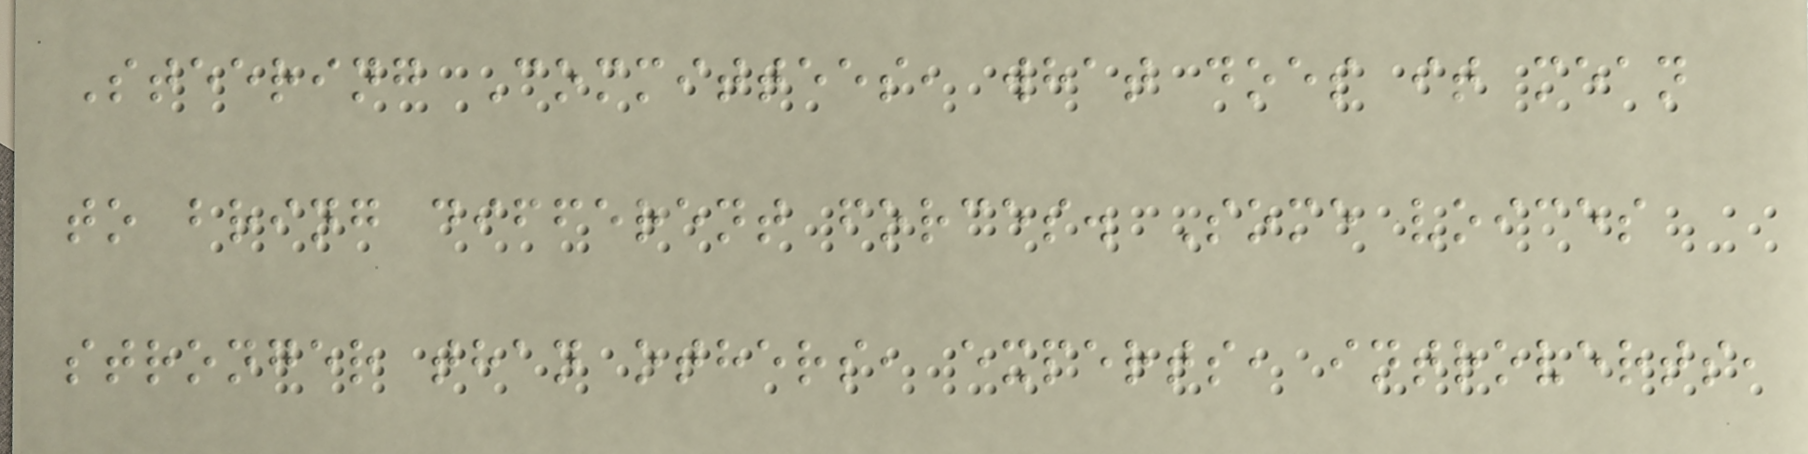Steering Committees, what does it mean
to bring different forces. Some voices
stronger than others, experts, introverts,
